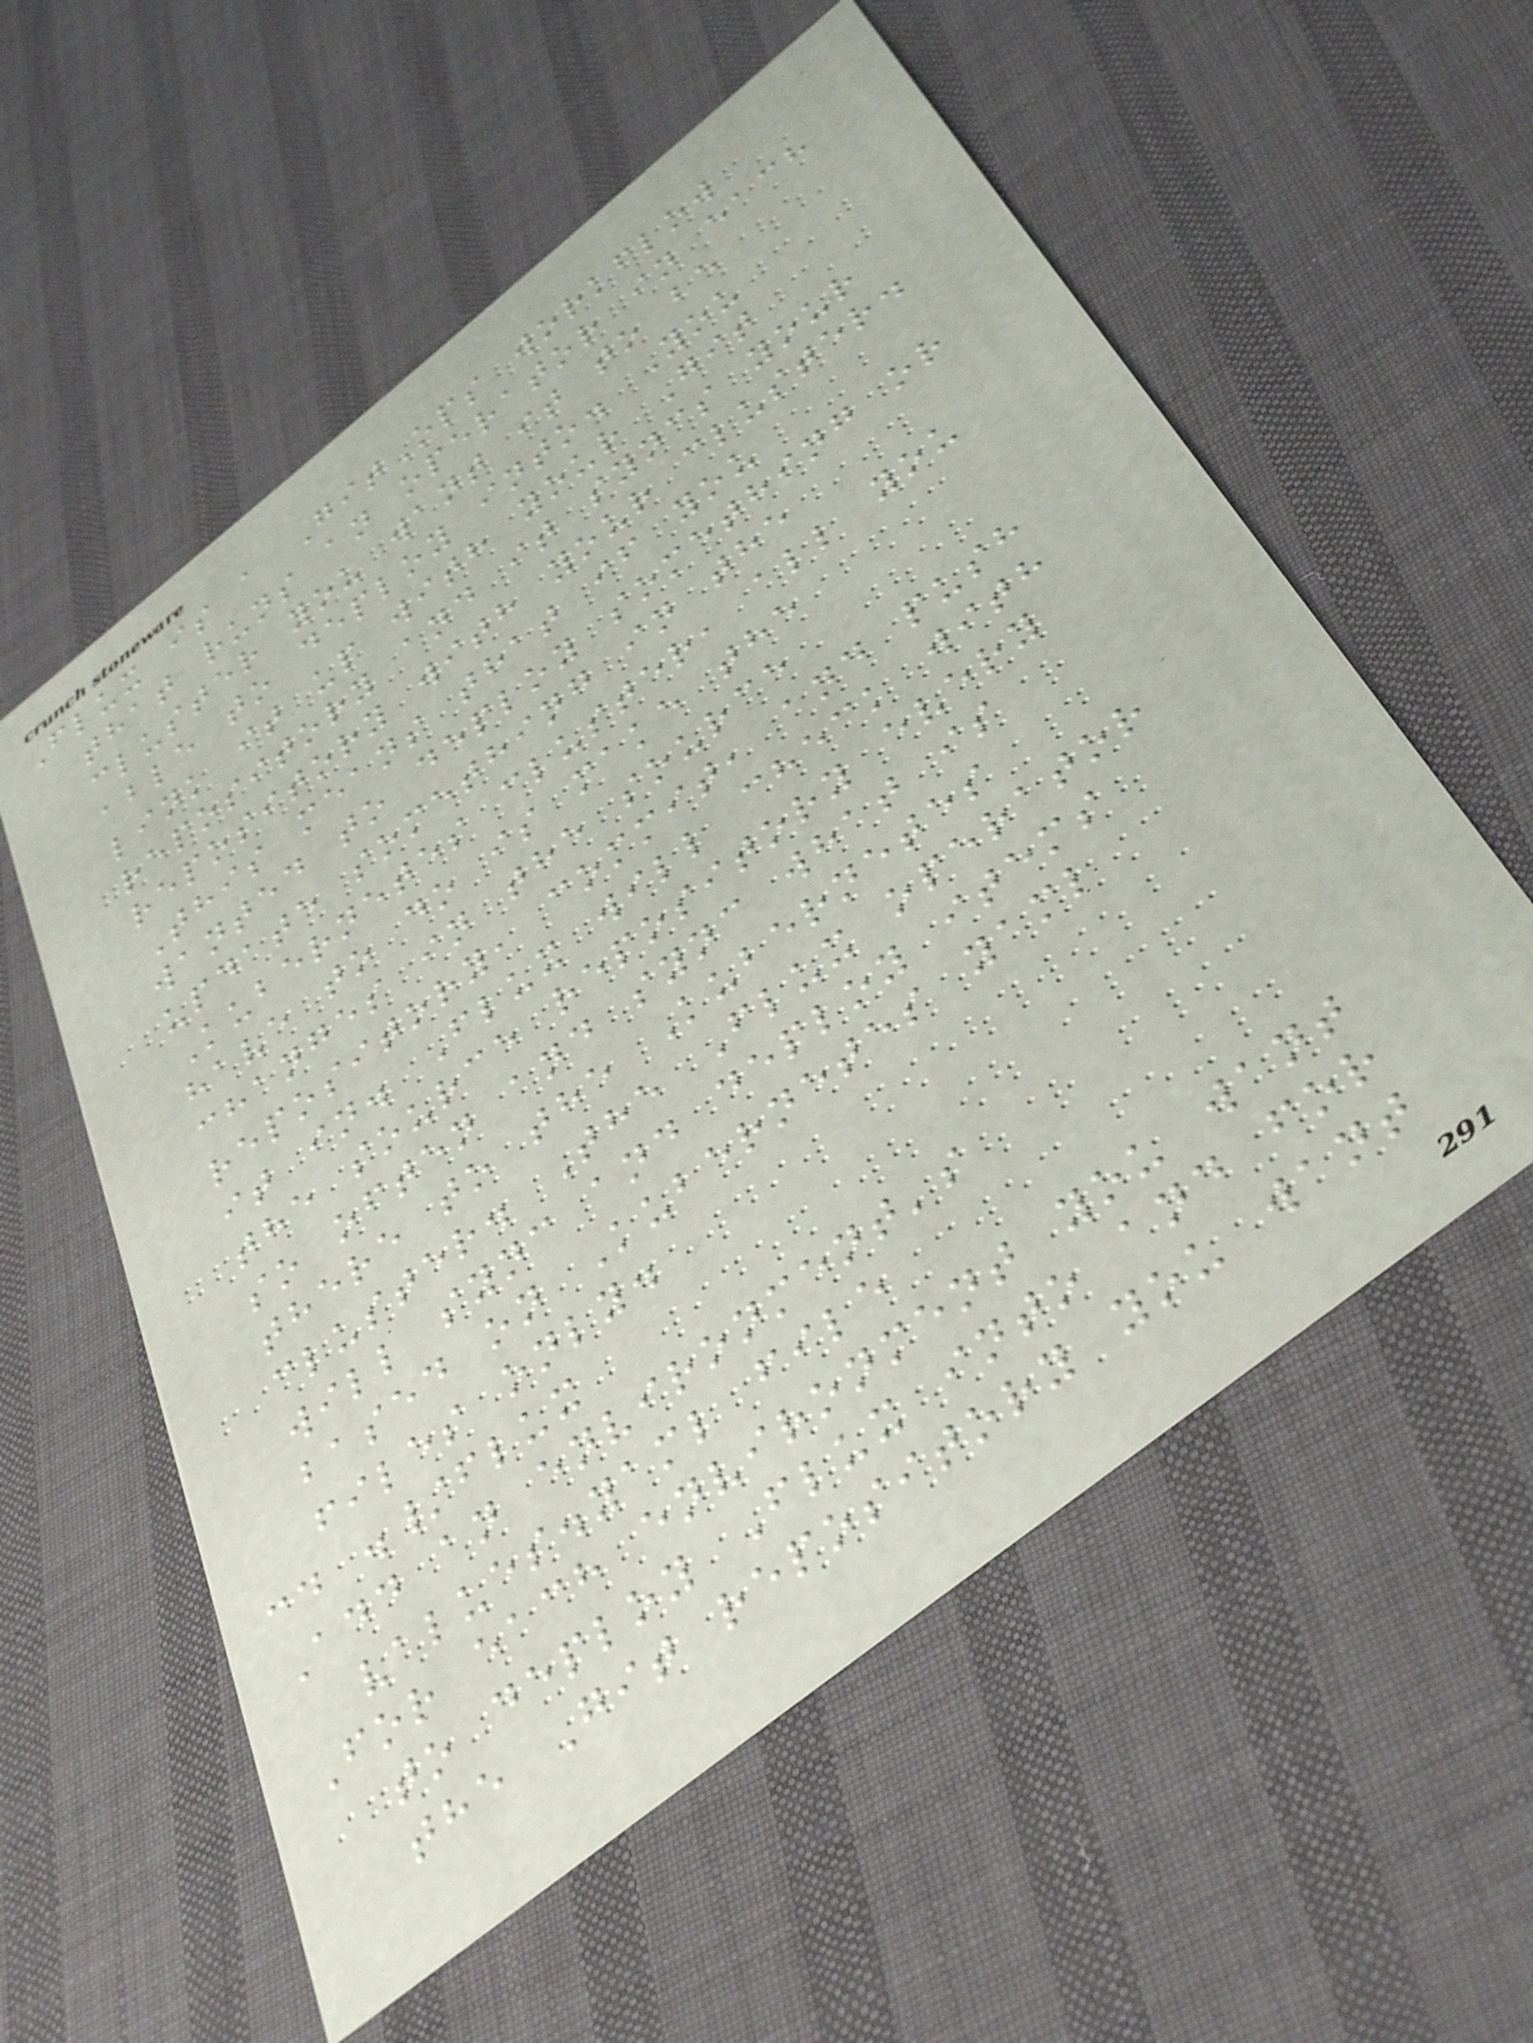Flux is a GitOps workflow
that runs an operator in each
cluster you want it to be
able to deploy into. You
link it up with your Git
repository and it syncs your
repository with your cluster.
This means that if you
wanted to deploy something or
update something in the
Kubernetes cluster, all you
have to do is make the
changes in the source
repository, commit, and push
it in. Flux will check with
the source repository every
so often and sync what is
there to the Kubernetes
cluster. The Flux operator
will sync and deploy items
based on Kubernetes yaml
files only.
cd ./flux
Add an environment's
values.yaml file
For each environment you want
to deploy Flux into and for
the Git repository you want
